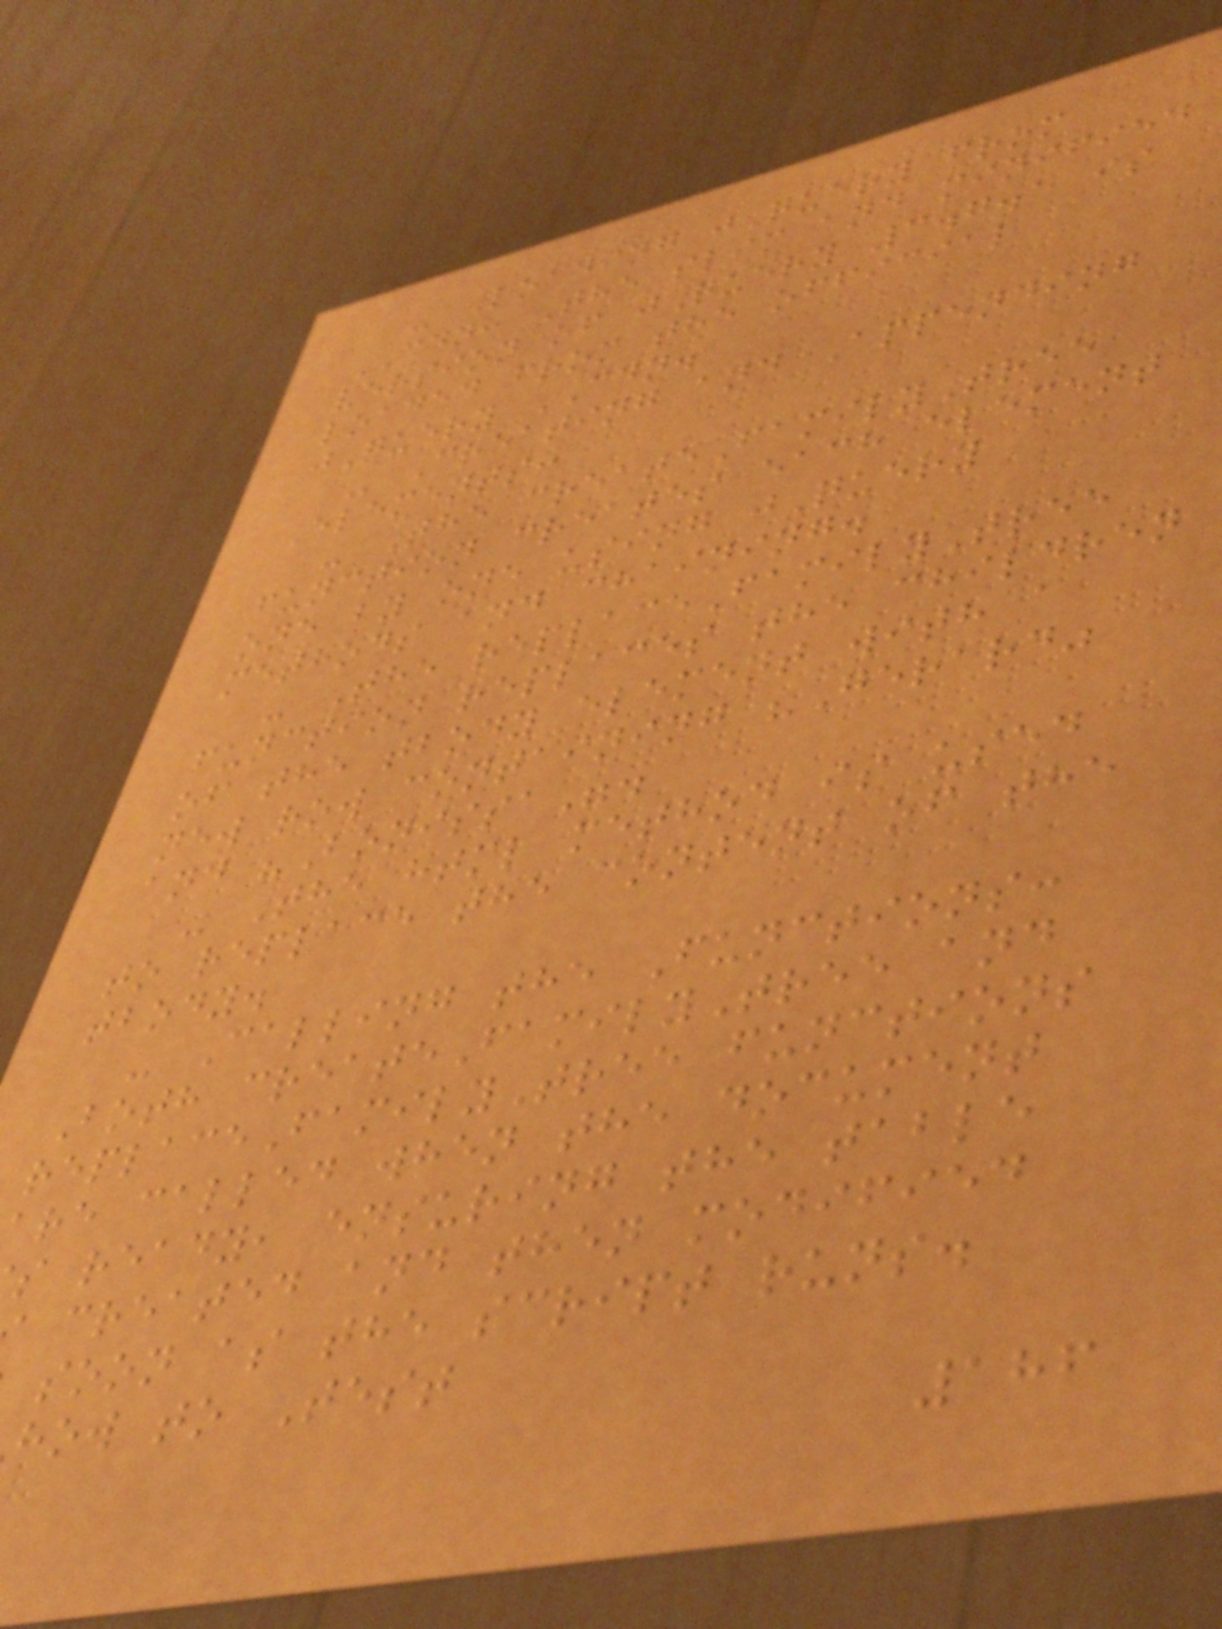- Loading jQuery from
CDN: The slim and minified
version of jQuery 3.7.1 is
loaded from the official
jQuery CDN.
- Creating and Appending
Elements:
- The createFamilyTree
function creates each element
one by one using jQuery
methods and chaining.
- The replaceFamilyTree
function replaces the children
of the tbody element with a
new row containing "Gerard"
and "Bonissa".
- The html method is used
to replace the content of the
tbody.
- Calling the Functions:
Both createFamilyTree and
replaceFamilyTree functions
are called when the document
s ready, ensuring the table
created and then modified
soon as the script runs.
how to Test
186
